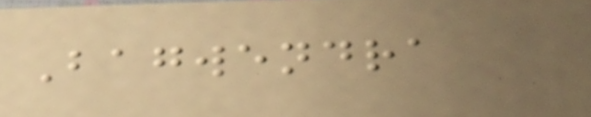Bagwendra
